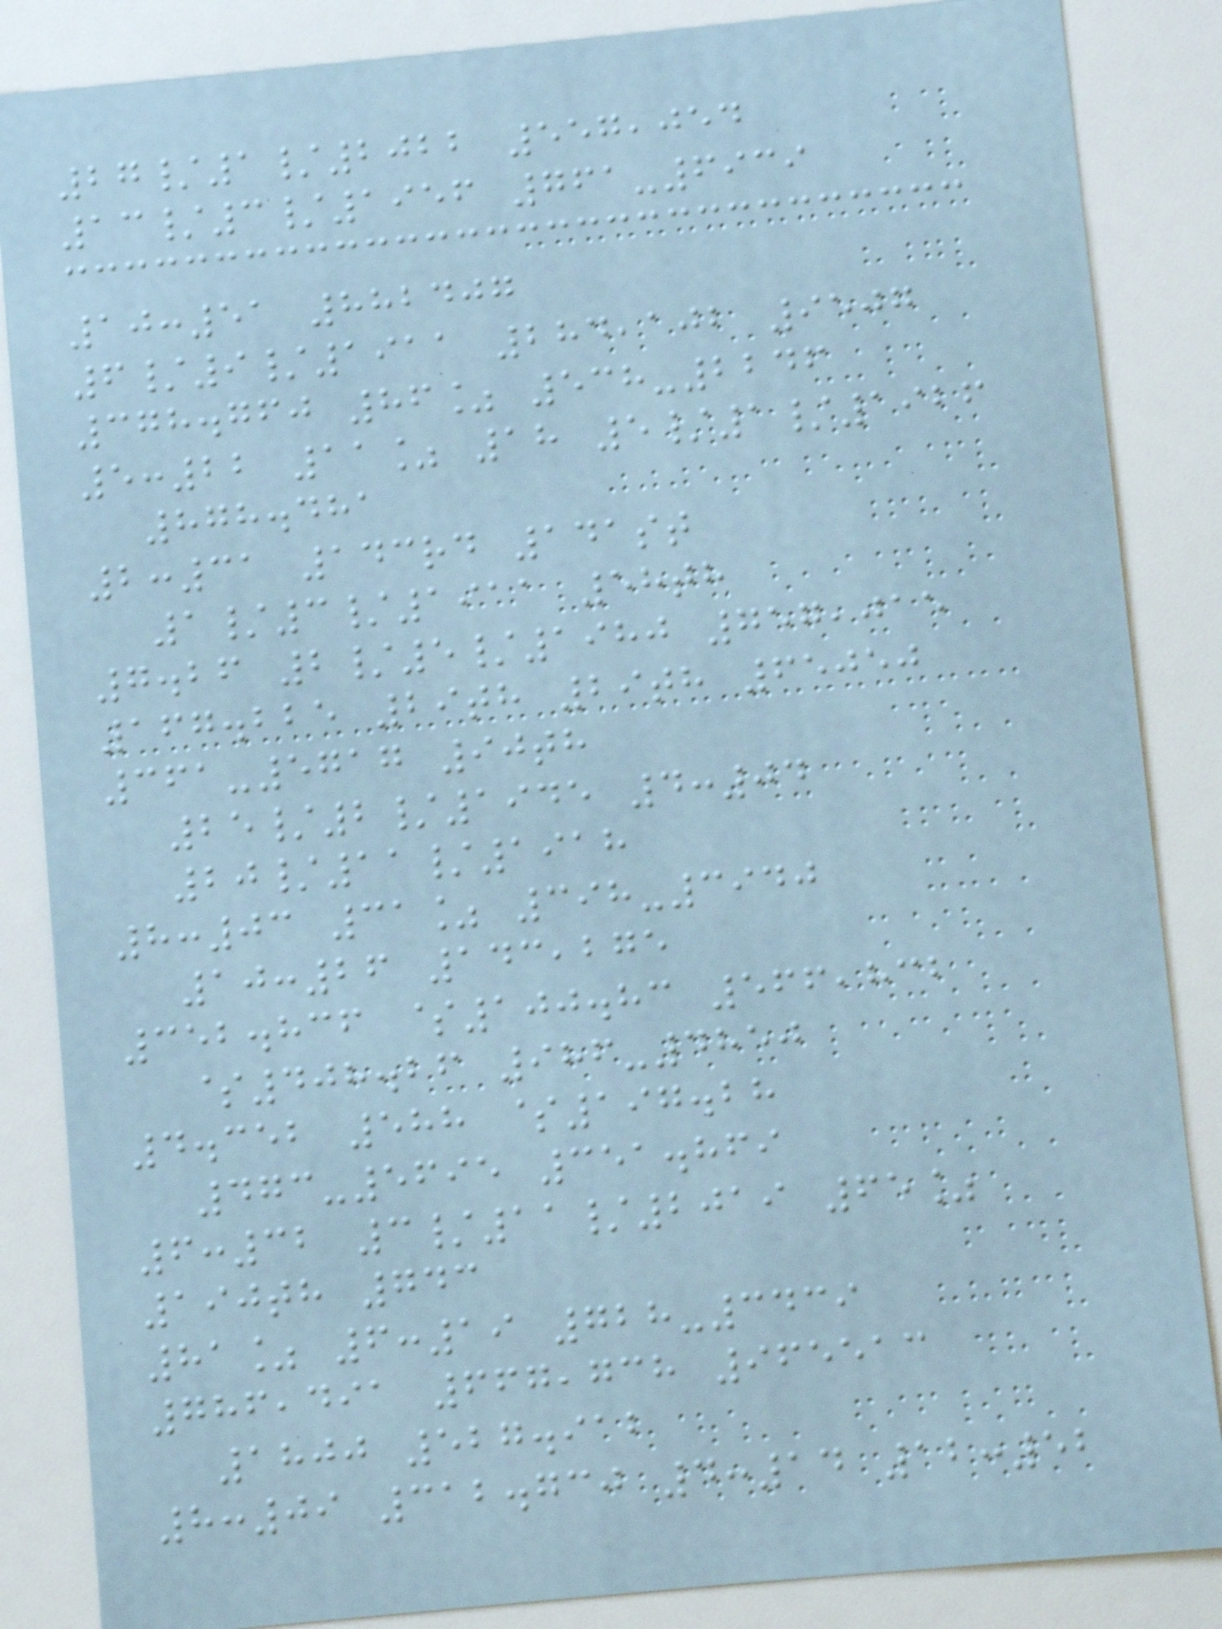27/1/2022 557,054
13/3/1956 761-6939
10:51 882407
6/9/1911 284,102 9507
378.760 86% 538-2246
5:22 11% 18 5/1/1926
878.481
2:31 143rd 141st
1/3/1911 58th
7.26 2/5/1980 757,015
167.225 29th 29th 65050
361-5717 90th
25/2/1945 4:04
20/11/1918
8:03 31% 398-3940
10:26 143,275
352.836 $100.83 566,832
$408.26 986-4850
4.352 588 $197.28
473-5695 351.869
6:32 3/11/2019 65%
190th 743
81% 6:19 728-3439
786,491 667,738 965513
1800 527.912
8:09 312.730 4:14 12:52
